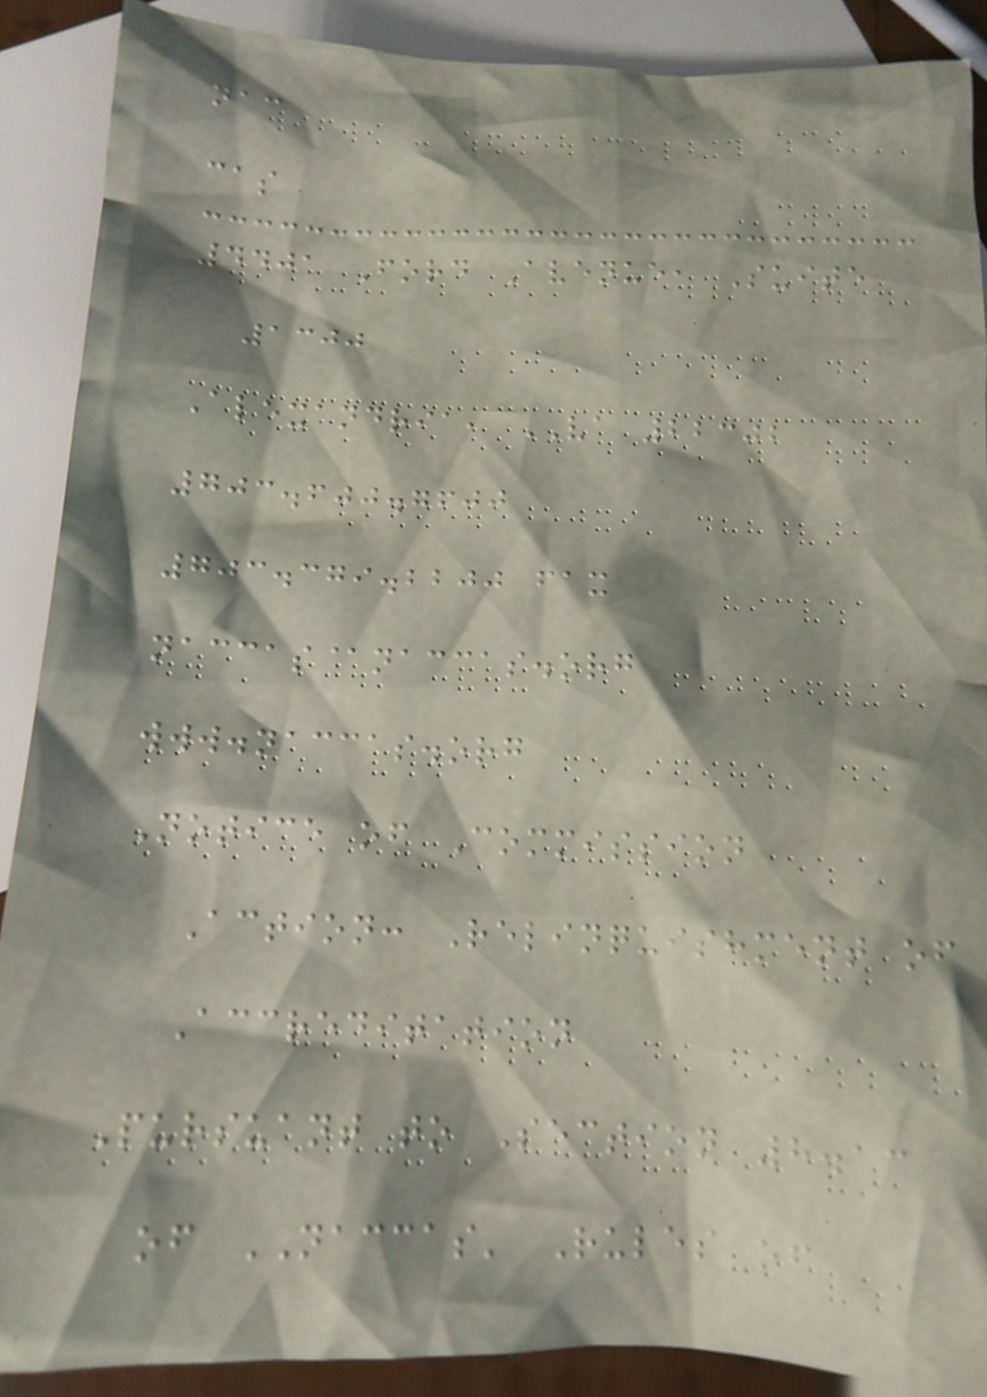nac
cas
4401 Ford Avenue, Suite
1300
Alexandria, VA 22302
703.600.7600
703.379.2200 fax
naccas@naccas.org
www.naccas.org
Notice of Commission
Action: Relinquishment of
Accreditation
Pursuant to Section 8.13
of NACCAS' Rules of
